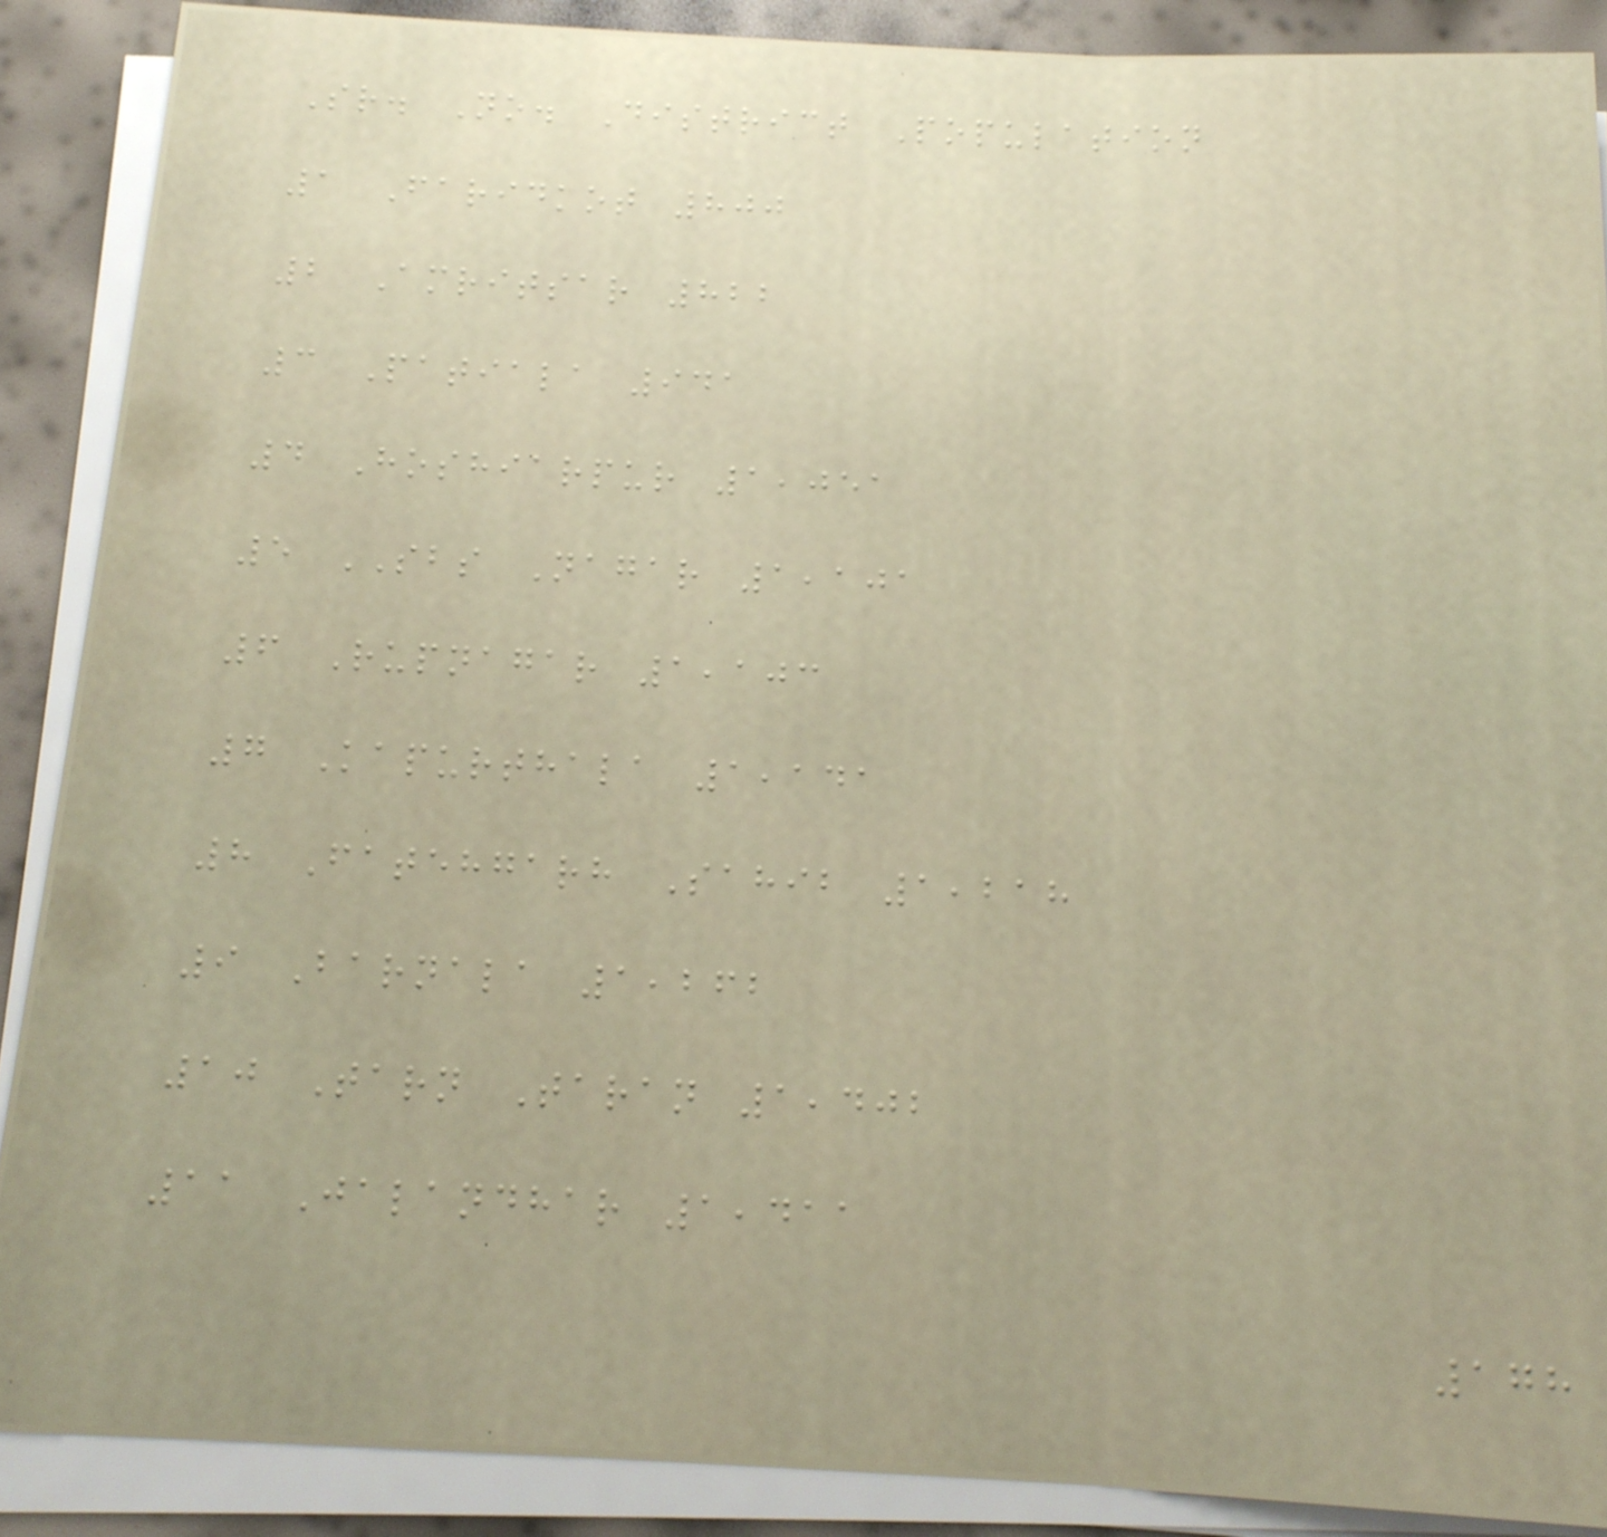Sr. No. District Population
1 Faridkot 800
2 Amritsar 822
3 Patiala 941
4 Hoshiarpur 1,051
5 SBS Nagar 1,101
6 Rupnagar 1,103
7 Kapurthala 1,141
8 Fatehgarh Sahib 1,218
9 Barnala 1,262
10 Tarn Taran 1,402
11 Jalandhar 1,411
178
